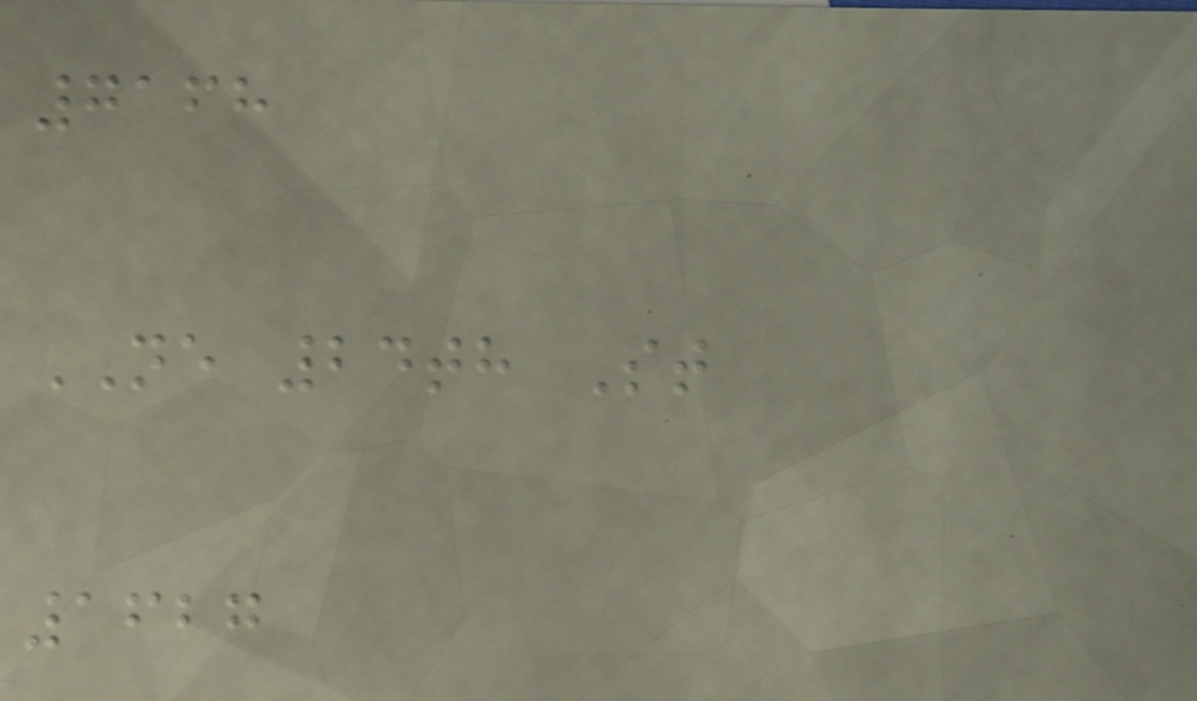7168
NE 24th St
1627
